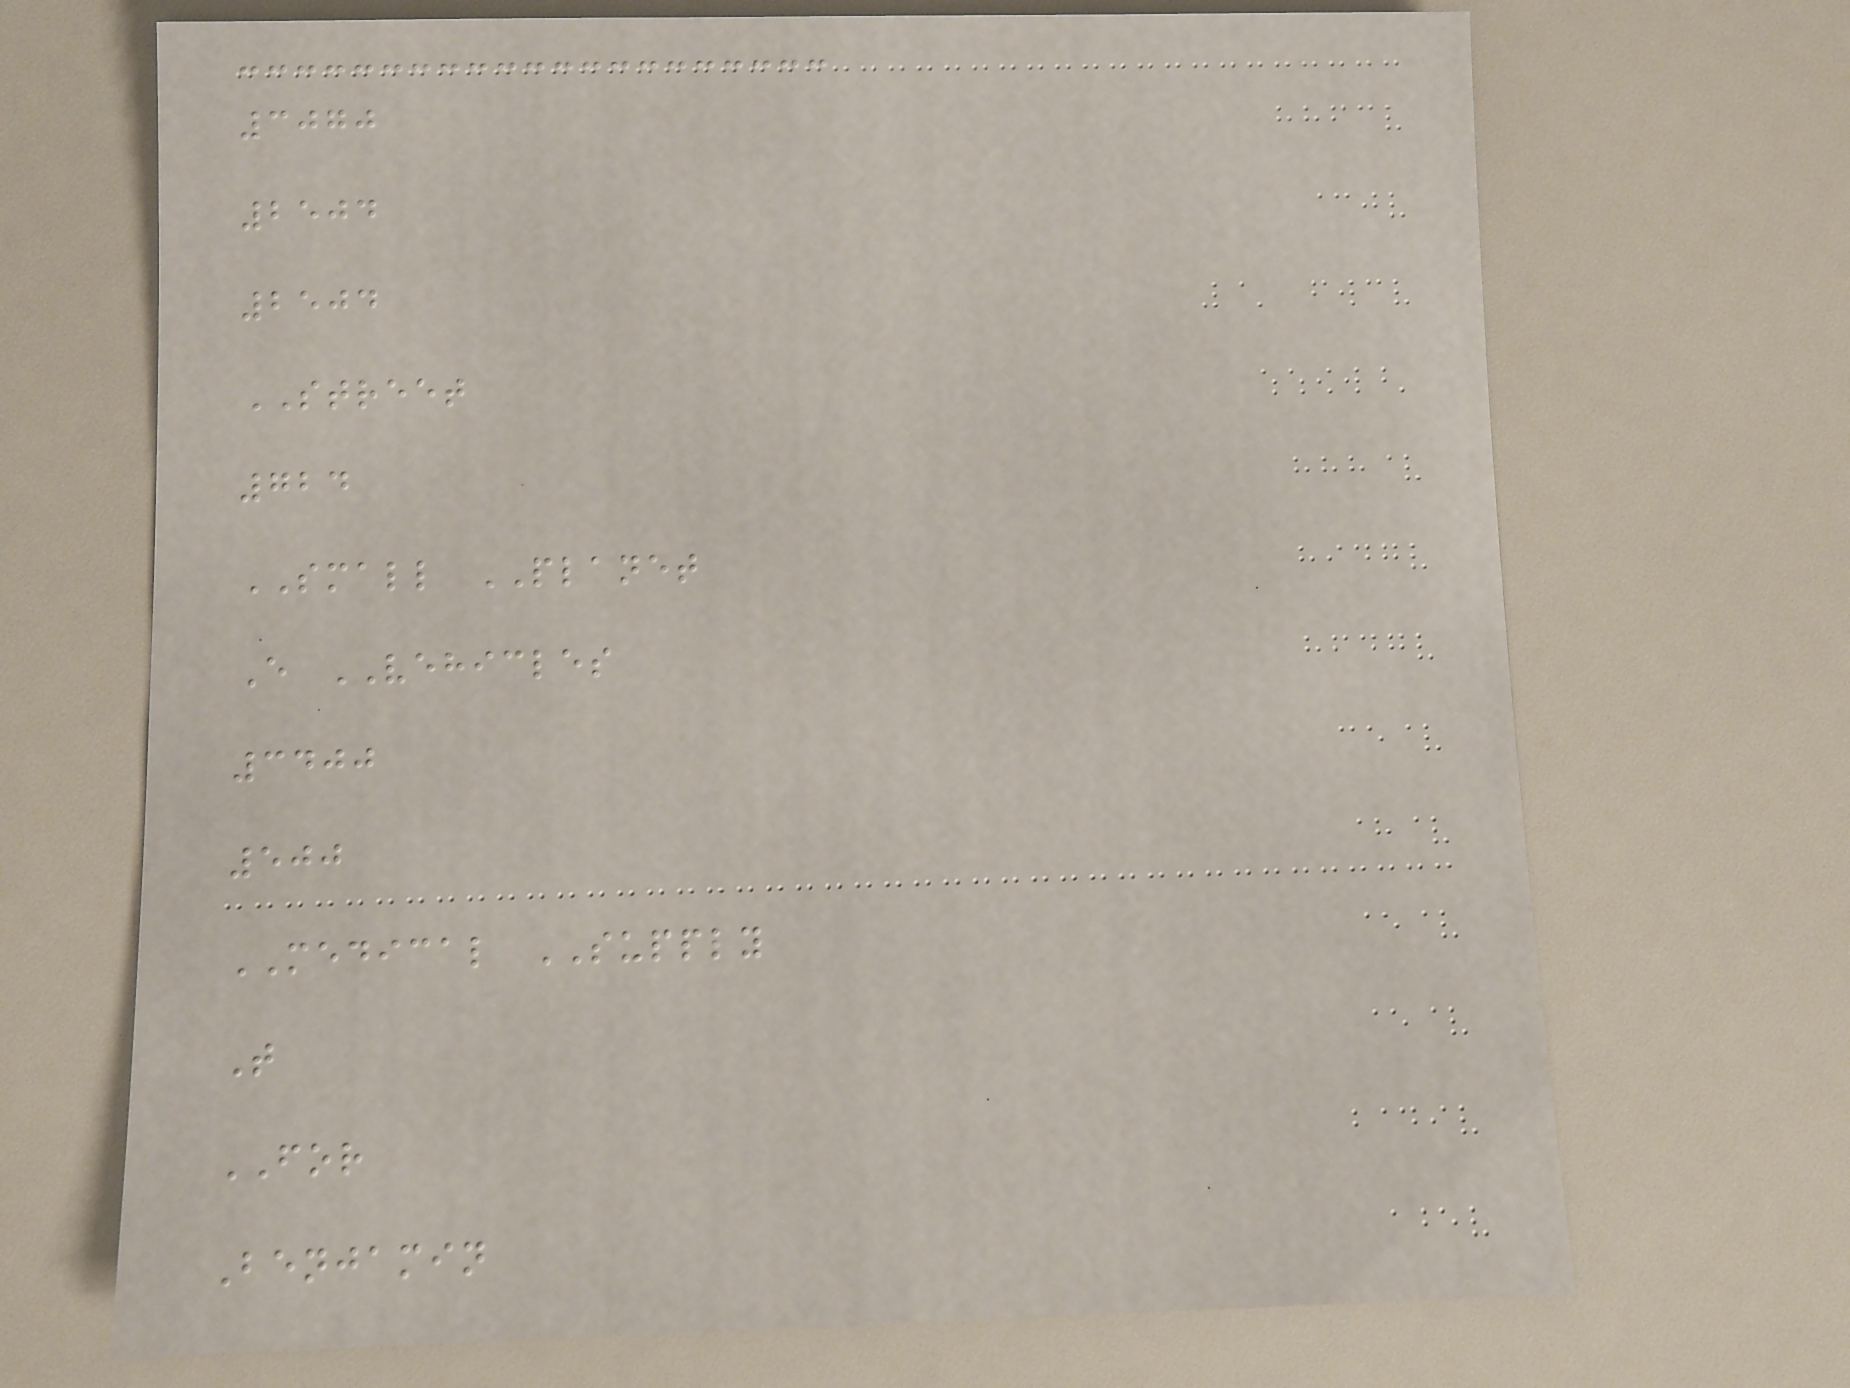3070
2504
2504
STREET
724
SMALL PLANET
E VEHICLES
3400
500
MEDICAL SUPPLY
T
FOR
Benjamin
